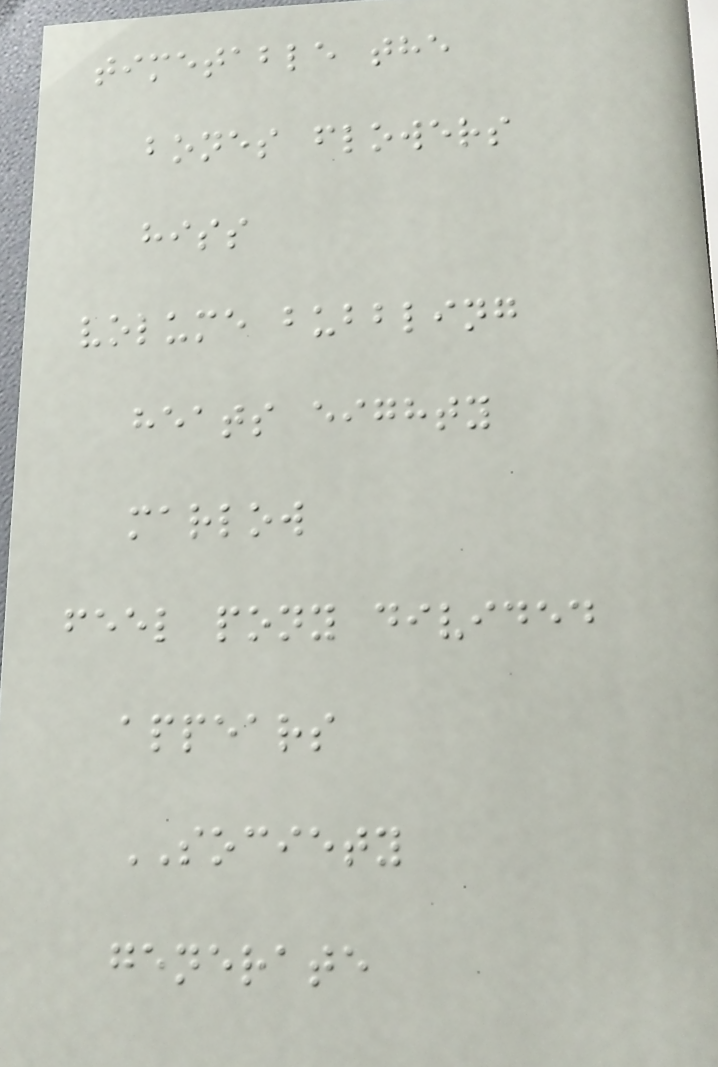timetable the
bones flowers
hiss
volume bubbling
heats eighty
marlow
feel pony divided
appears
SOCIETY
generate
